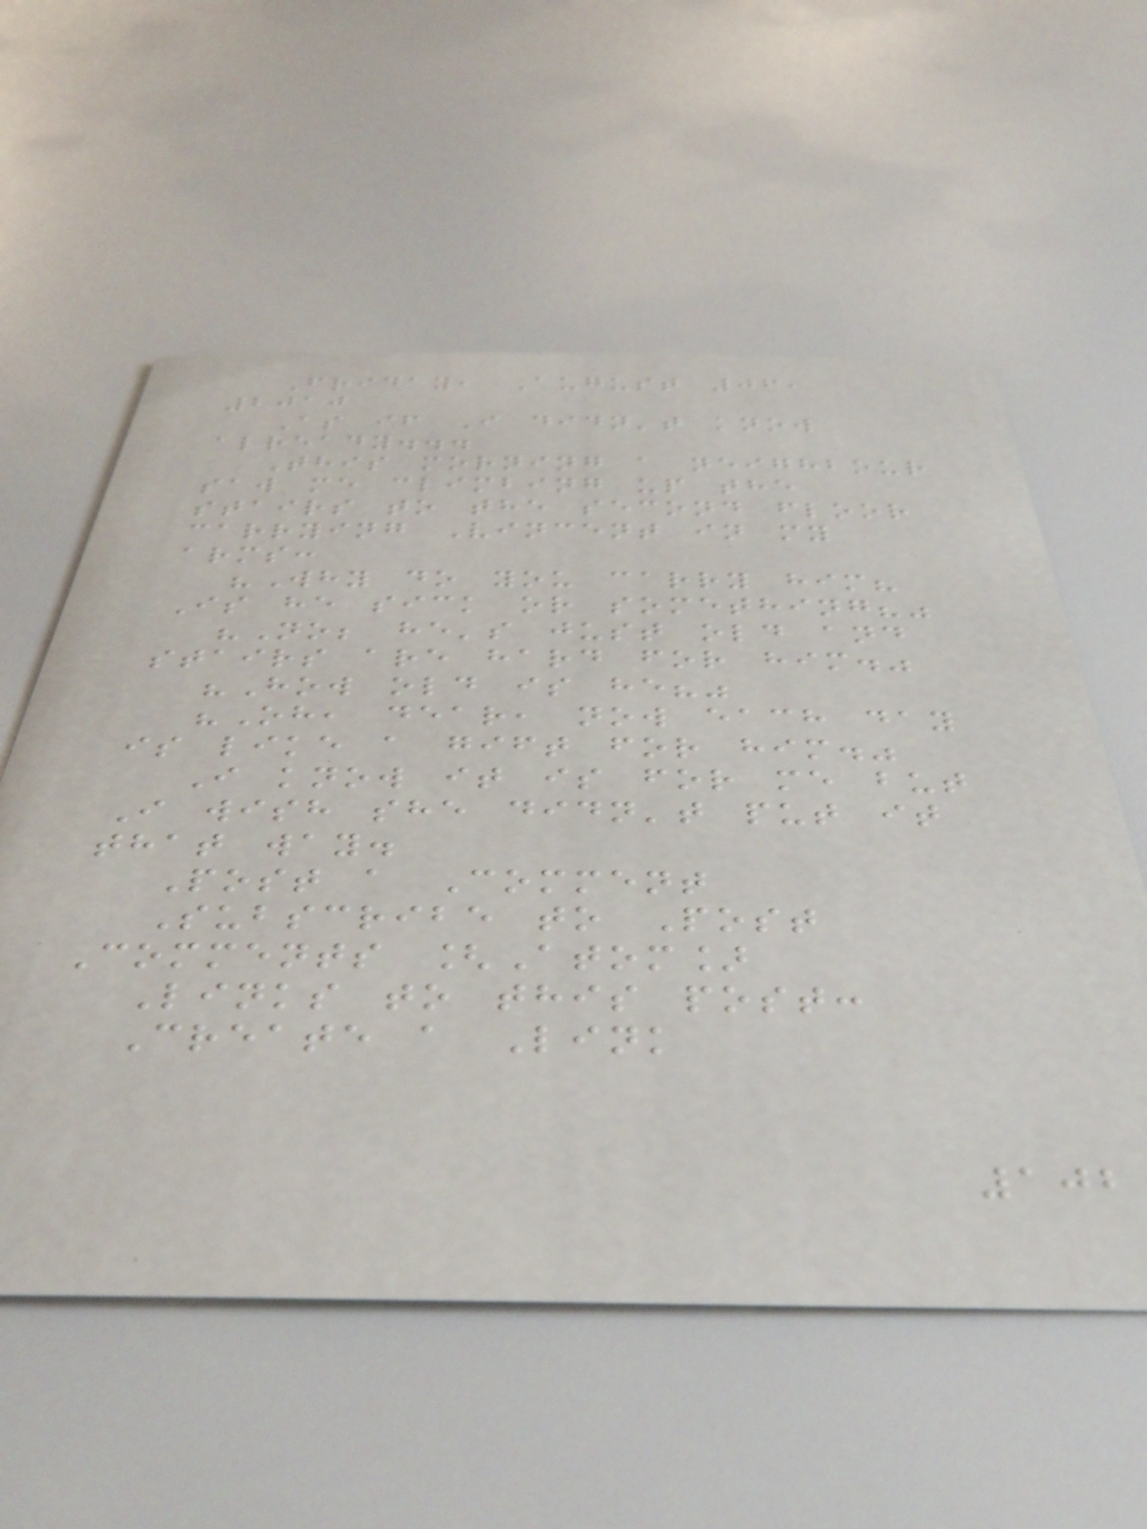Friday, August 06,
2010
As if I didn't know
already...
This morning a neighbour
saw me climbing up the
stairs to the second floor
carrying Vincent in my
arms:
"Why do you carry him?
Is he sick or something?"
"No; he's just old and
stairs are hard for him."
"How old is he?"
"Oh, dear, now each day
is like a gift for him."
I know it is for me but
I wish she didn't put it
that way.
Post a Comment
Subscribe to Post
Comments [Atom]
Links to this post:
Create a Link
102
